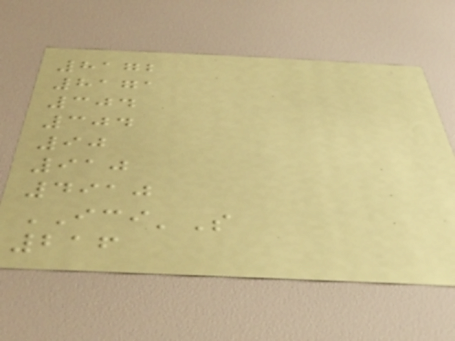8172
8171
304
304
90
910
4910
ICI'S
216
